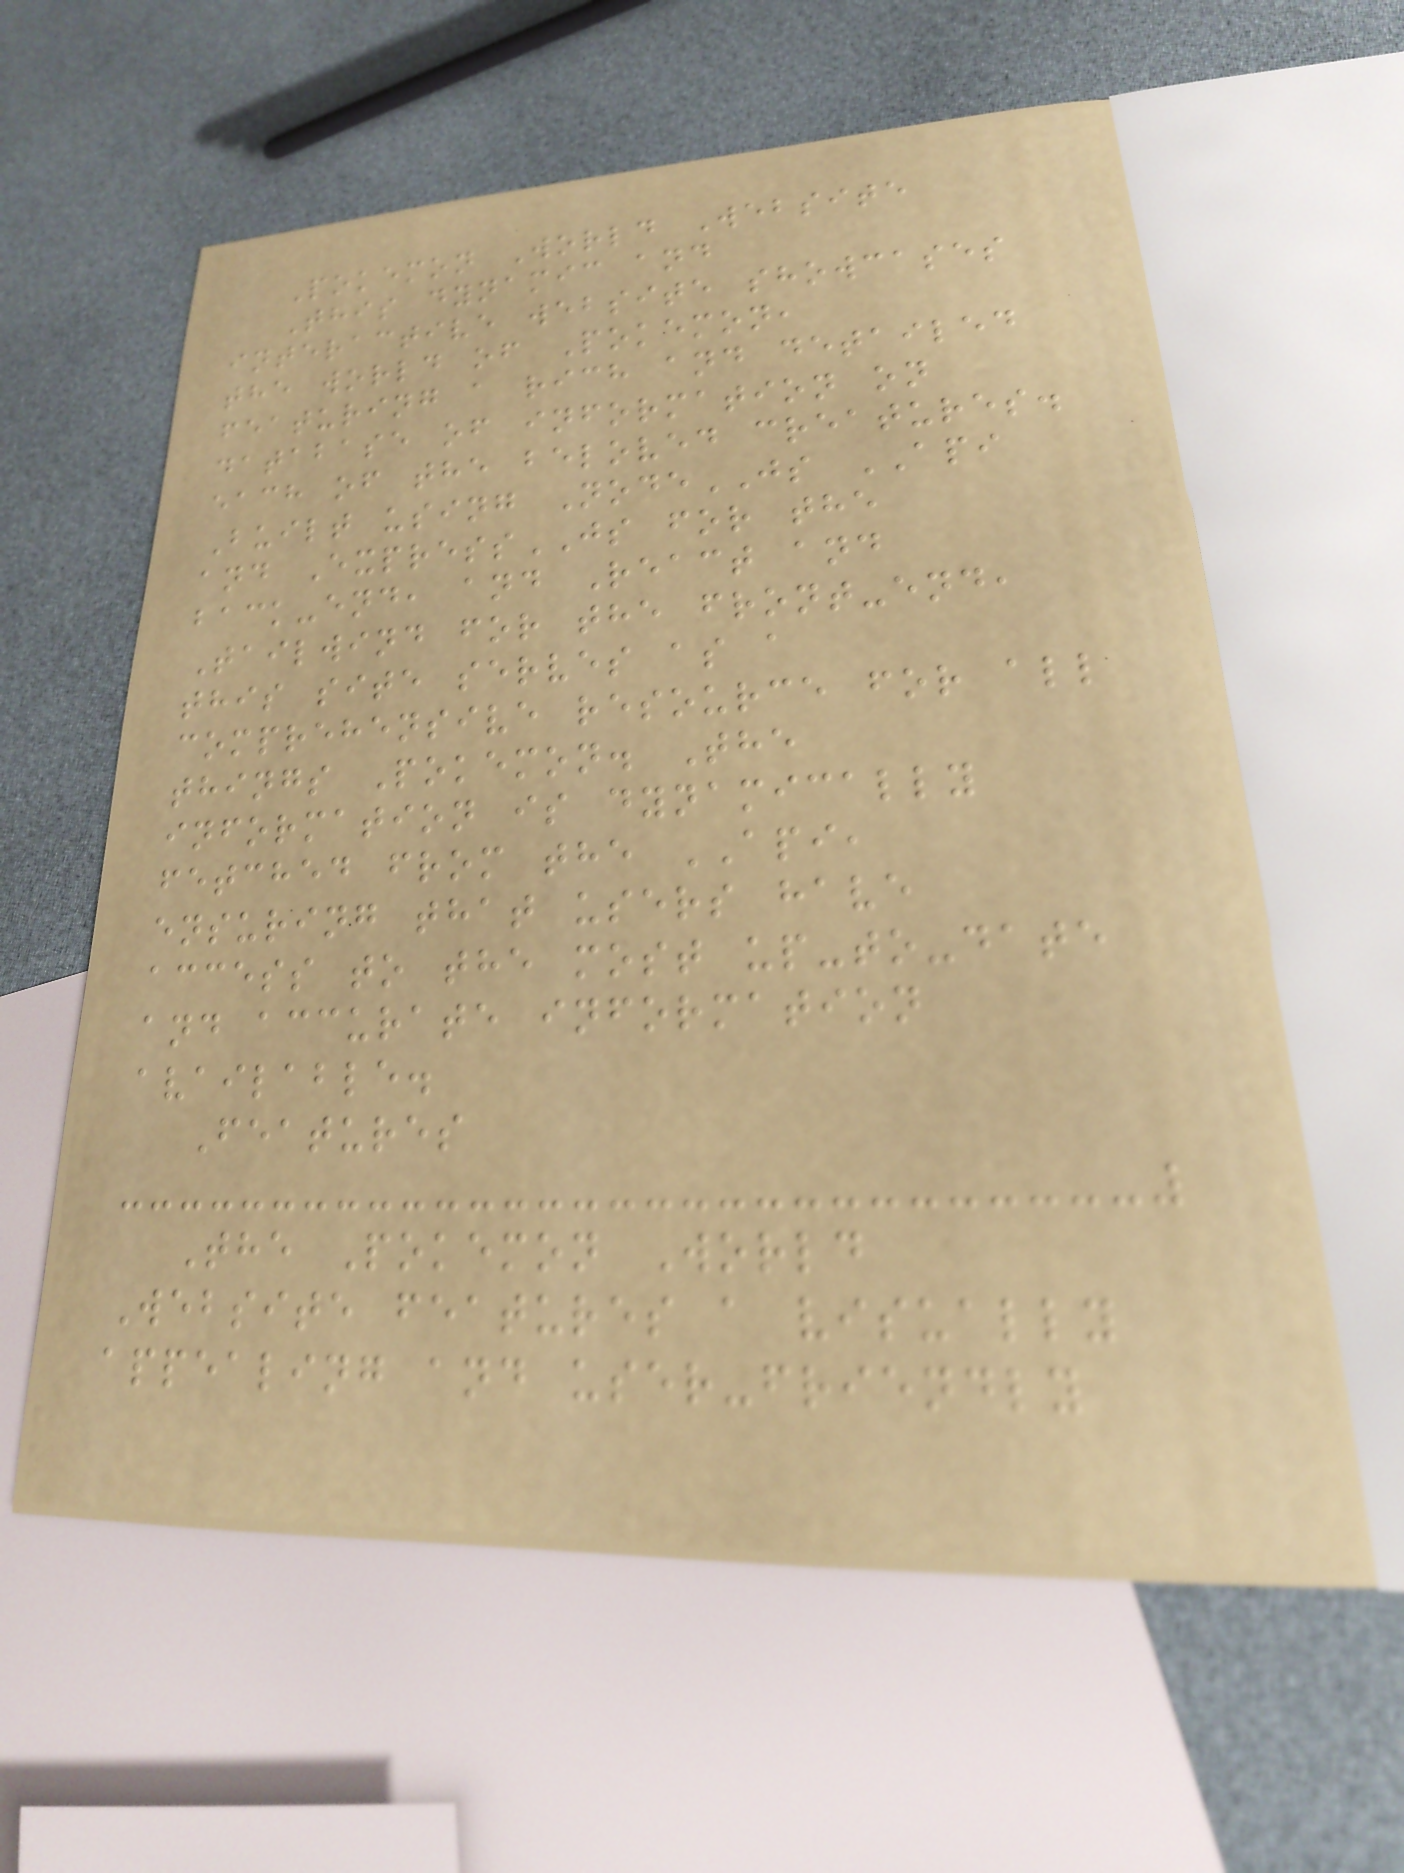Pokemon World Website
This dynamic and
interactive website showcases
the world of Pokemon,
featuring a rich and detailed
database of information on
each of the beloved creatures.
Built using NodeJS API
and ExpressJS for the
back-end, and React and
Tailwind for the front-end,
this site serves as a
comprehensive resource for all
things Pokemon. The
information is dynamically
fetched from the API,
ensuring that users have
access to the most up-to-date
and accurate information
available.
Features
The Pokemon World
Website features a visually
appealing and user-friendly
